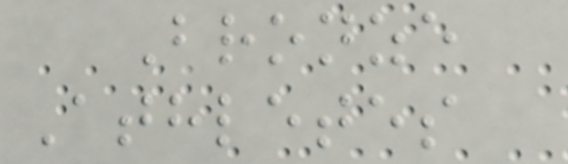Bronze
Athletes
